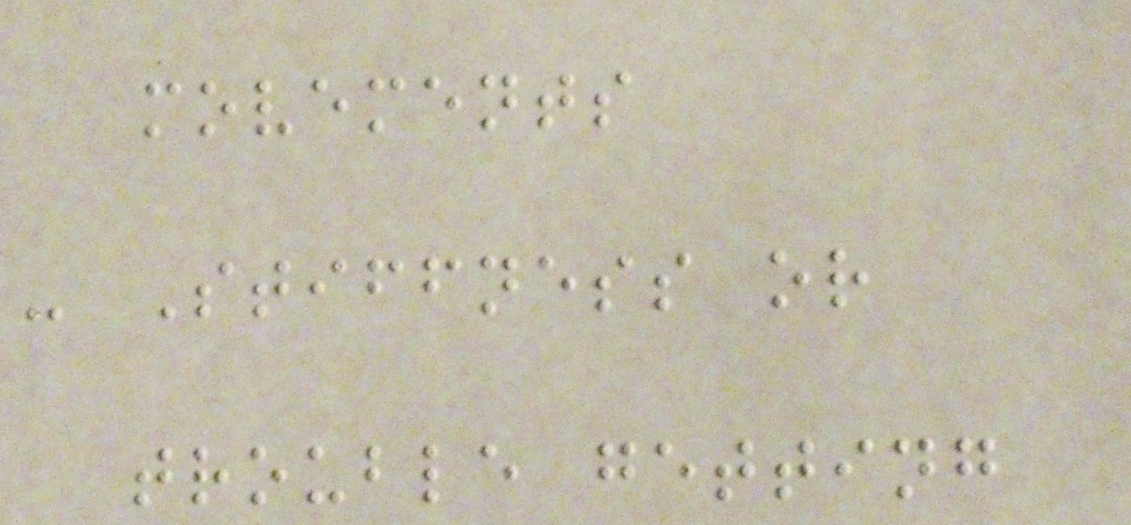movements
- Stiffness or
trouble getting
